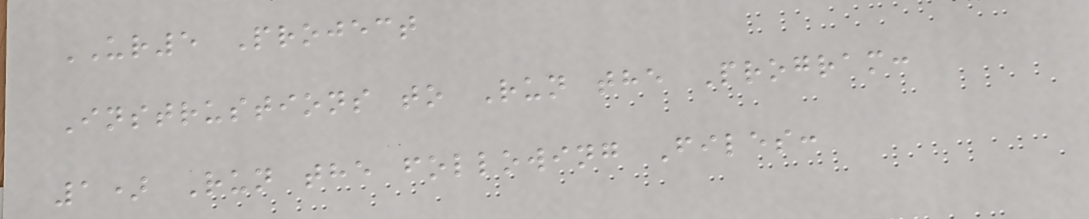UR5 Project
Instrustions to Run the Program:
1) Run the following Files:
